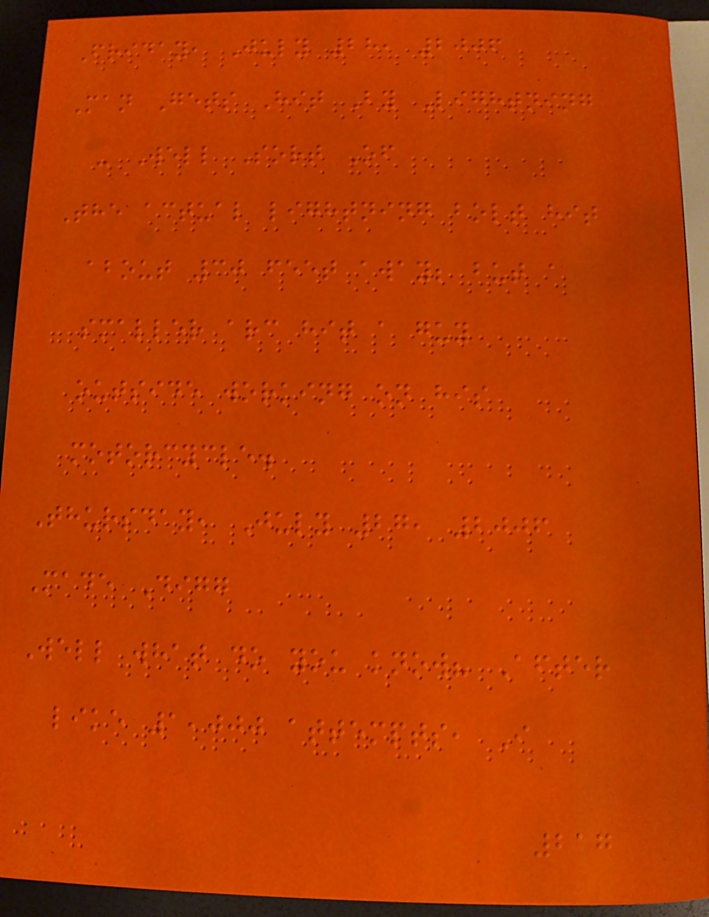Friday, July 28, 2006
Man Gets Hit By Lightning
- Well Sort Of
The actual lightning bolt hit
about 30 feet away; but a
smaller arc hit a guy
outside working on his
motorcycle.
Thursday, July 27, 2006
Made Digg
Well what do you know? After
like 1,000 attempts, I
217
